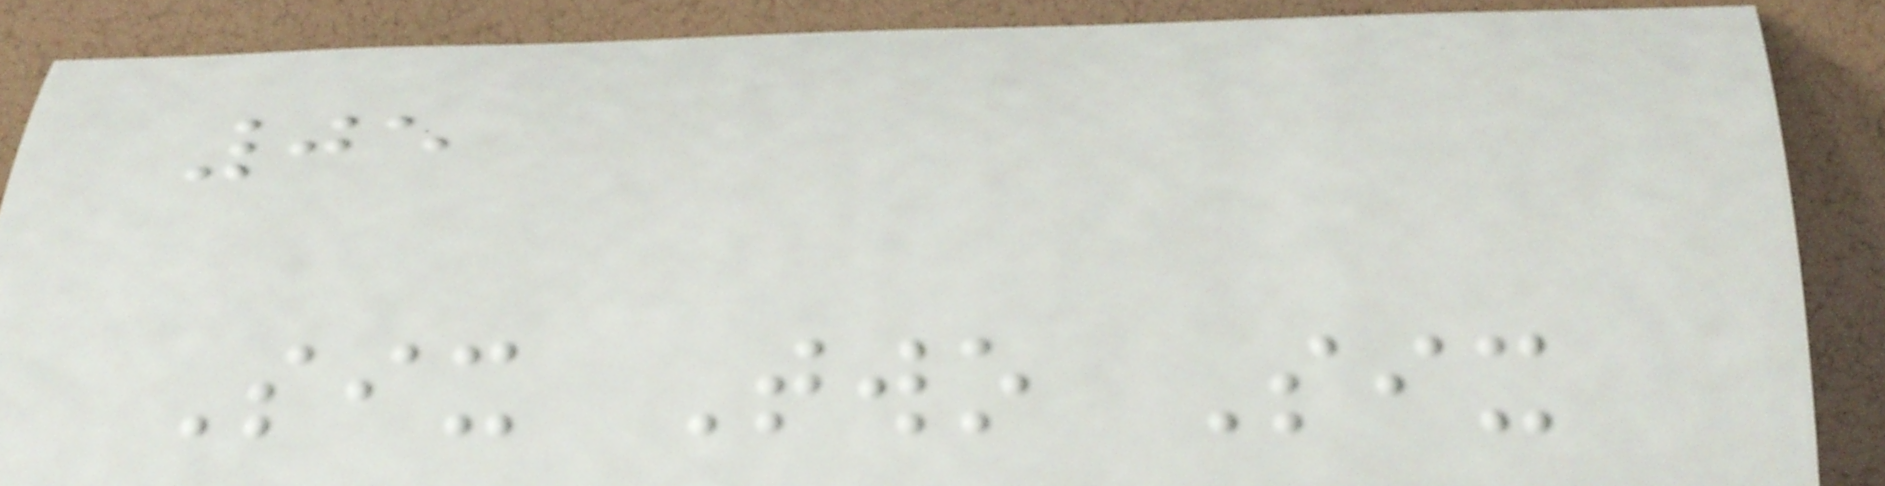05
Six Two Six
